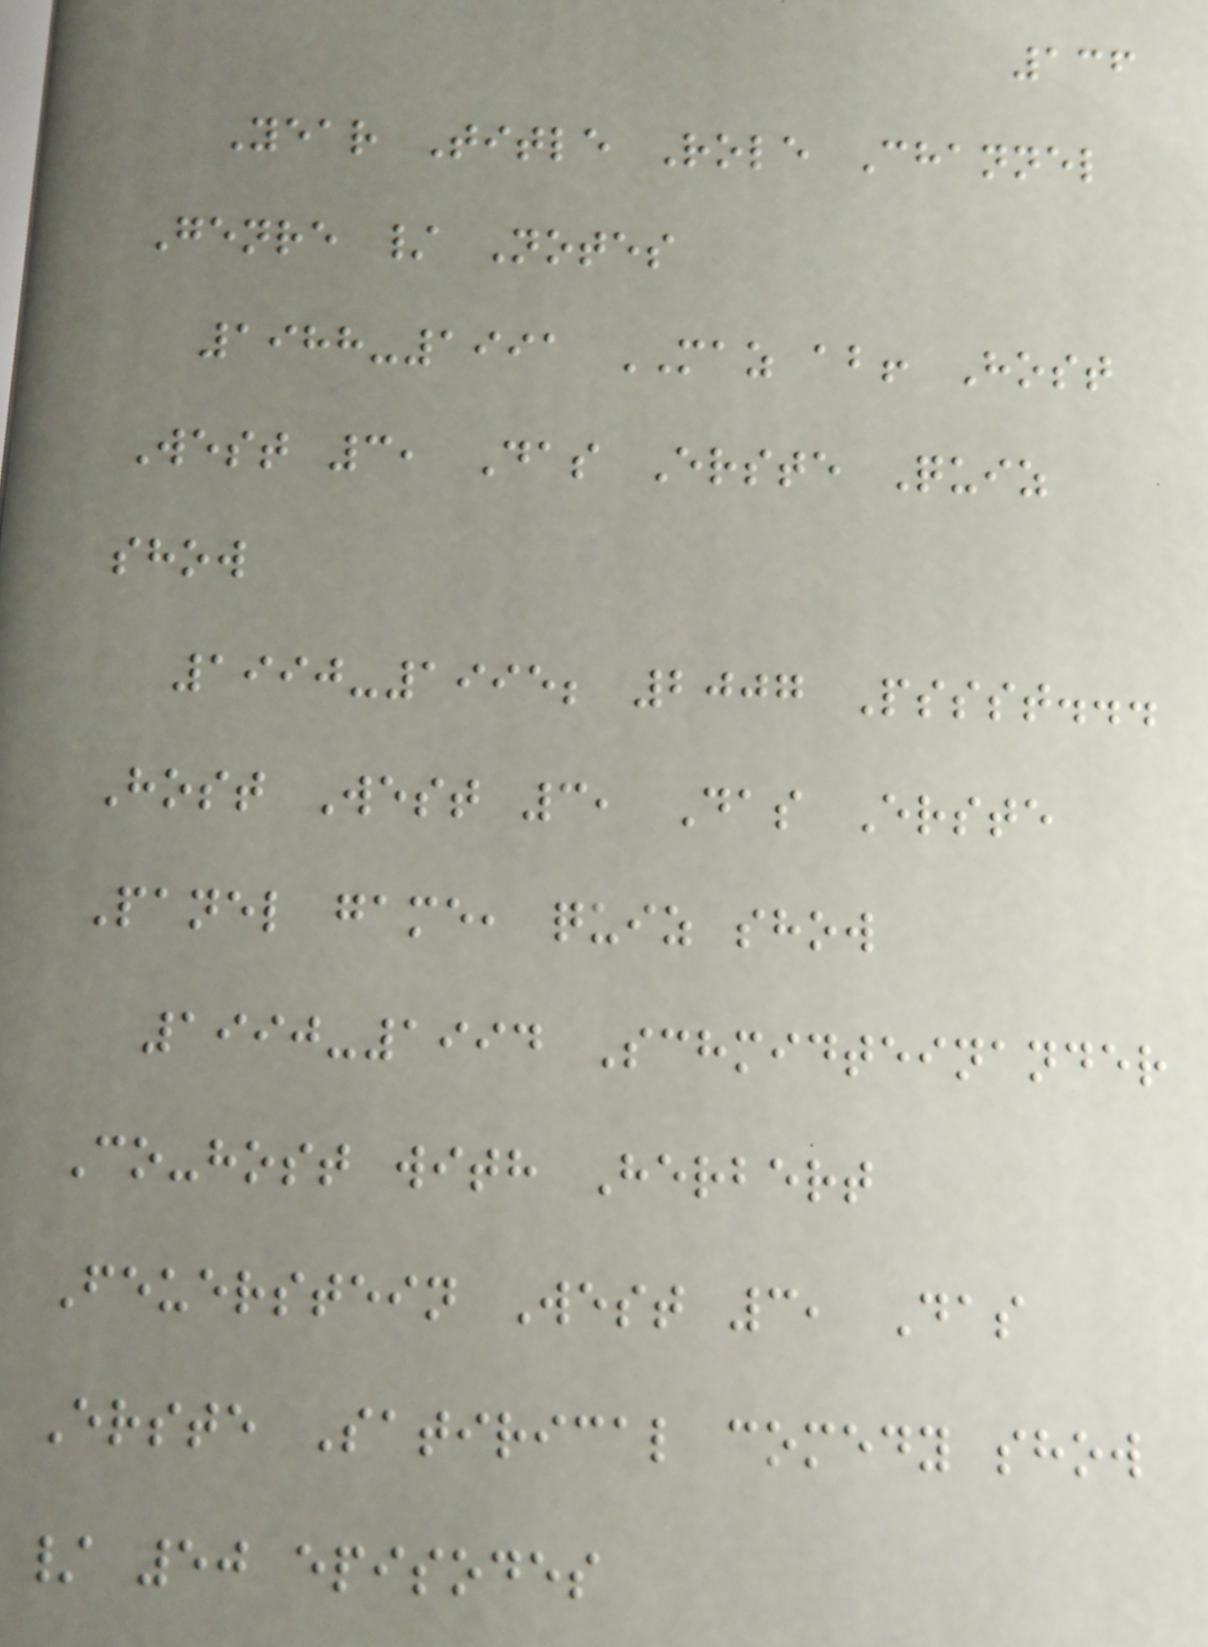136
Year Title Role Channel
Genre / Notes
1988-1991 MAZ ab! Host
West 3, Das Erste Quiz
show
1990-1995; 2007 Pssst...
Host West 3, Das Erste
Panel game, quiz show
1990-1994 Schmidteinander
Co-host with Herbert
Feuerstein West 3, Das
Erste Satirical comedy show
/ 50 episodes
